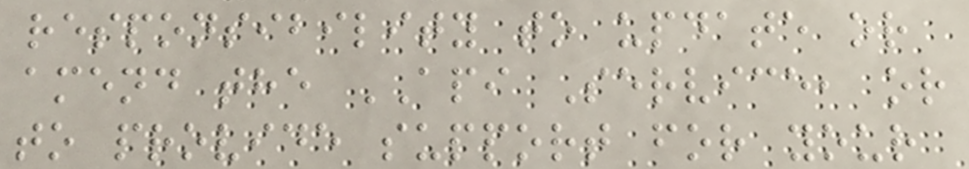responsibility to update or
amend the API Service, or
to provide support for your
